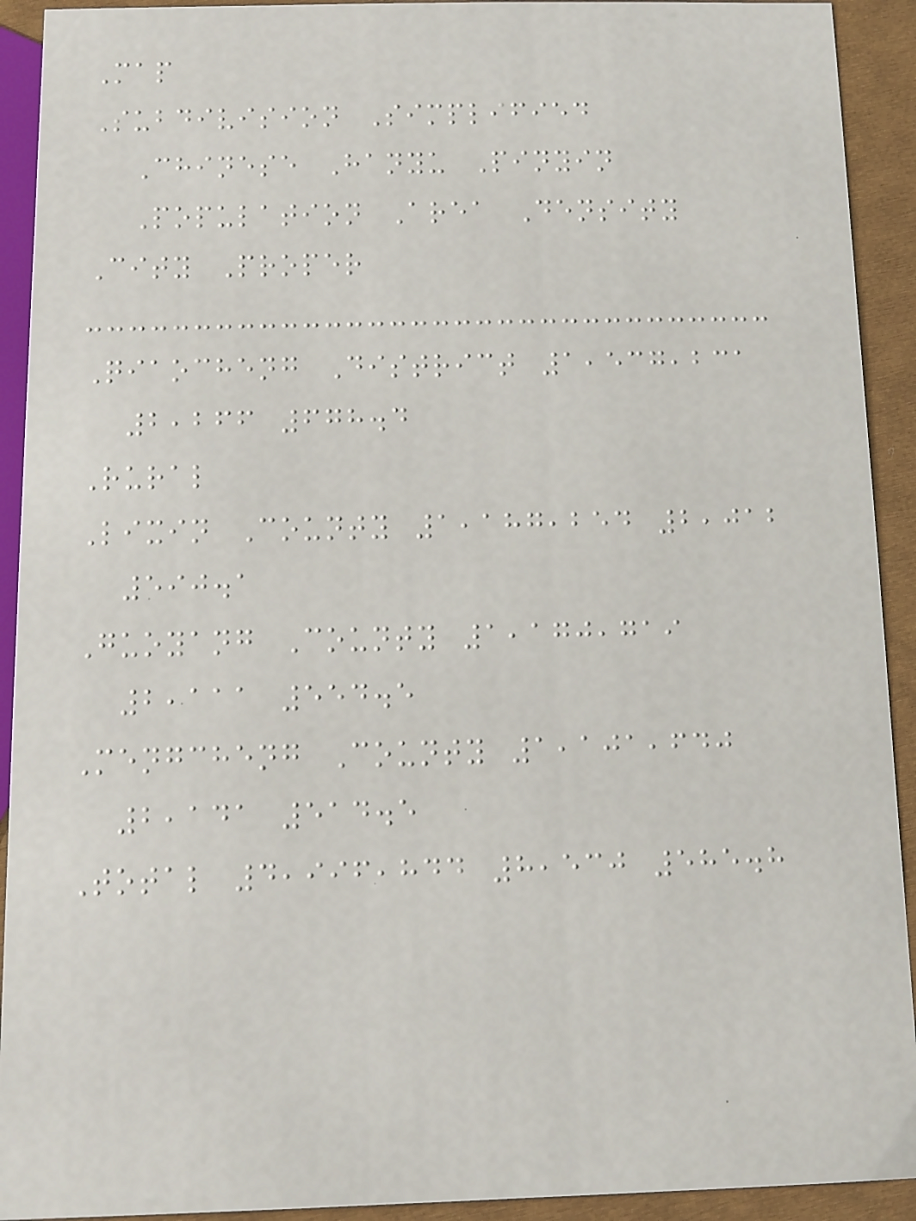Map
Subdivision Simplified
Chinese Hanyu Pinyin
Population Area Density
City Proper
Qiaocheng District 1,537,231
2,266 678.4
Rural
Lixin County 1,187,254 2,012
590.1
Guoyang County 1,170,719
2,111 554.5
Mengcheng County 1,101,640
2,141 514.5
Total 4,996,844 8,530 585.8
